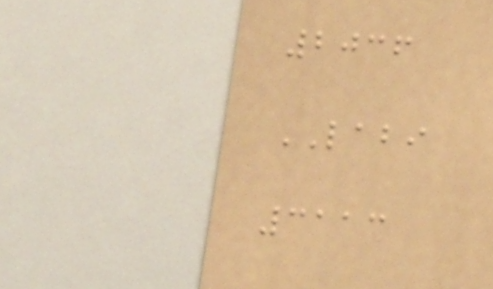2036
LABI
3113
